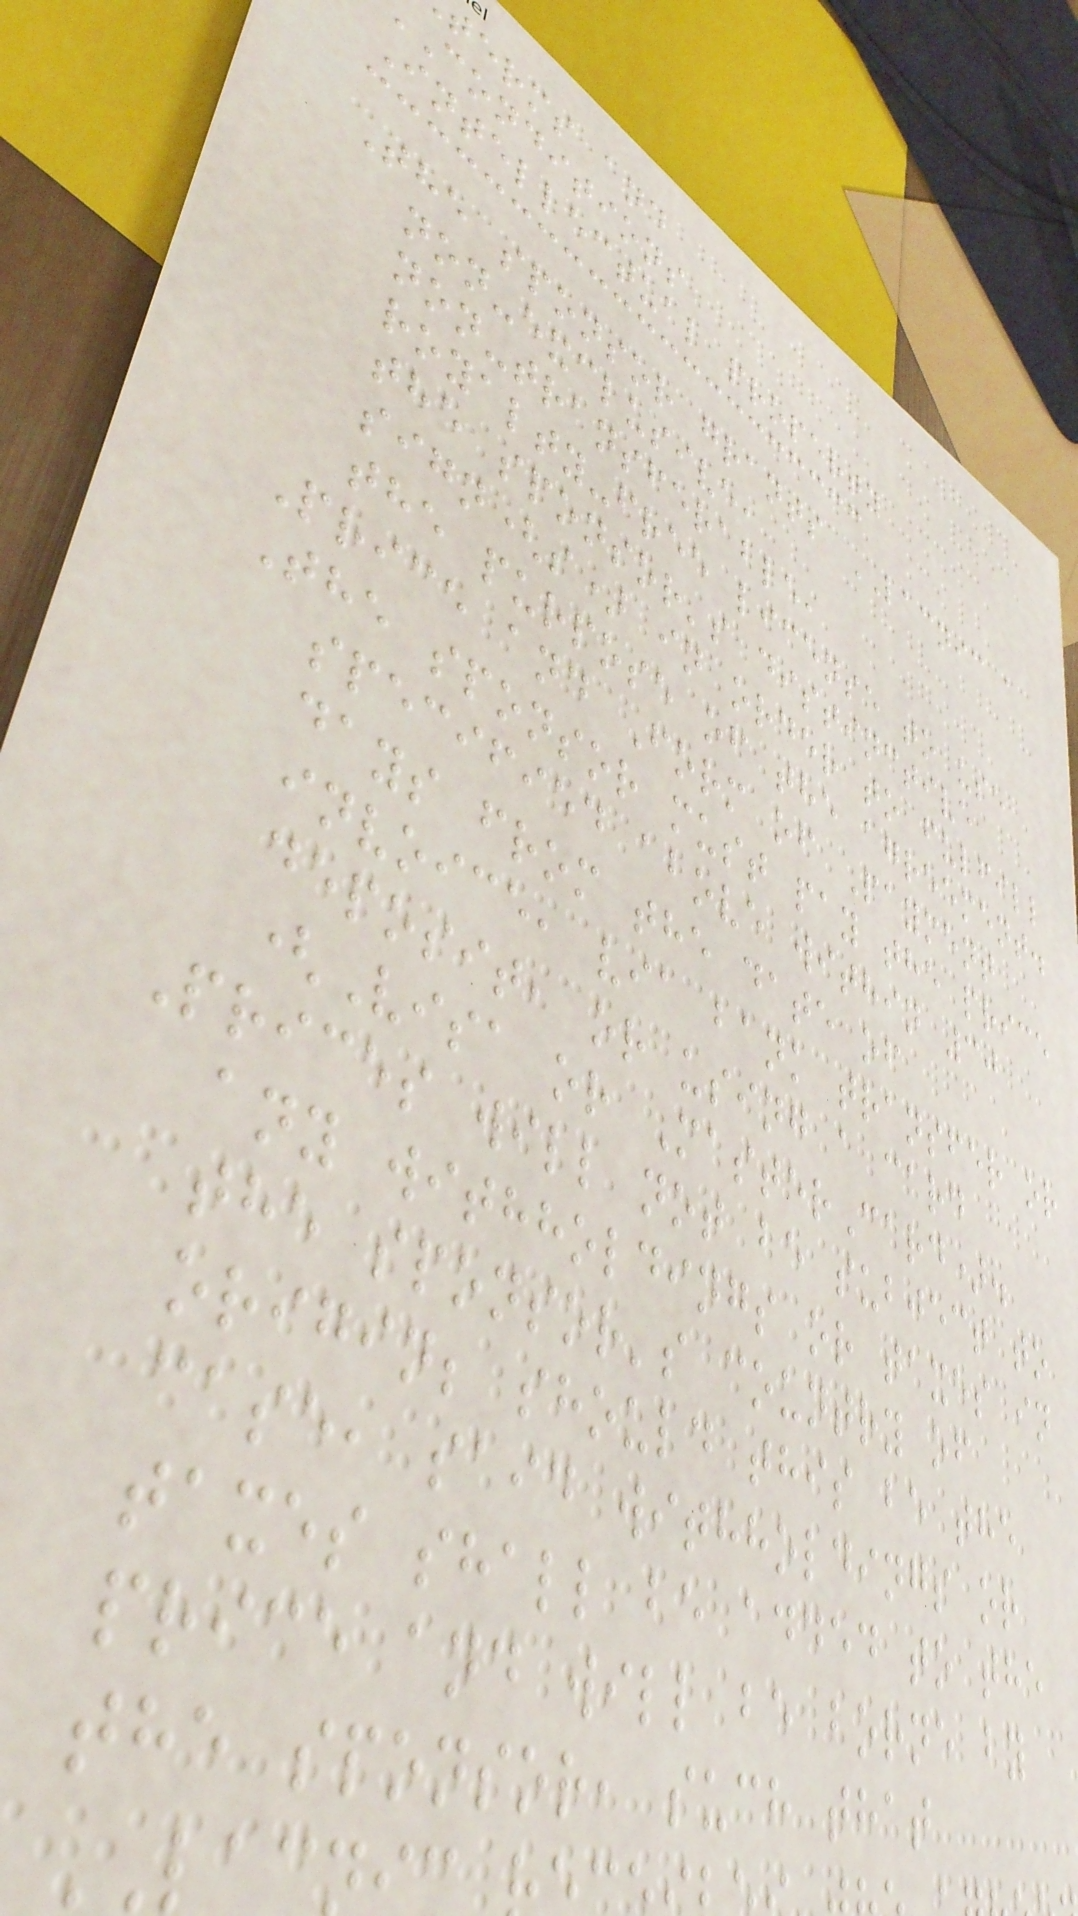terms and
conditions
Intellectual property
The sponsor grants LACNIC a
non-exclusive,
non-transferable,
royalty-free license to use
the sponsor's distinctive
sign(s) in order to fulfill
the purpose of the agreement.
Price and Form of Payment
The sponsor must pay the price
specified above within 30
days from the date of
invoice, via bank transfer or
deposit, or using a card
(Visa or MasterCard).
Prices will not be subject to
any withholdings or taxes in
the sponsor's country of
origin; should this be the
case, said withholdings or
taxes shall be added to the
price and will be borne by
the sponsor, such that
